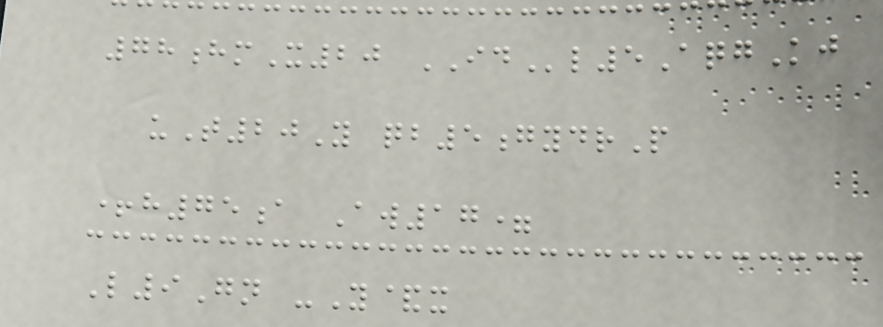78hmX20 IDl5AqgKj
uT20Y qb5gydrP
+h75a Aw17=
L9Gn -Y&x
